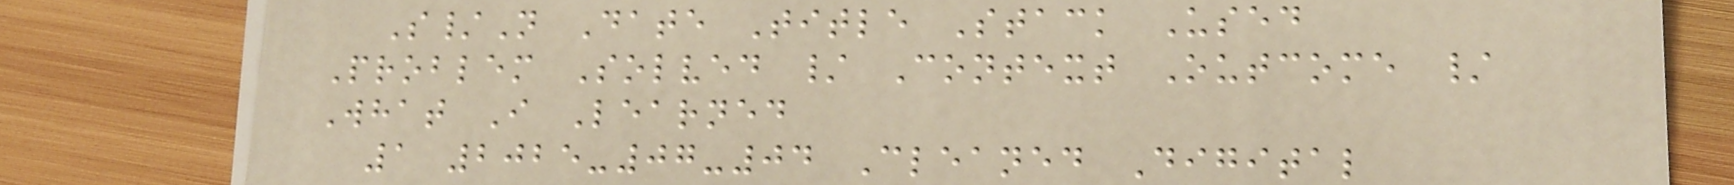S/N Date Title Stack Used
Problem Solved / Context Outcome /
What I Learned
1 2025-07-04 Cleaned Digital
